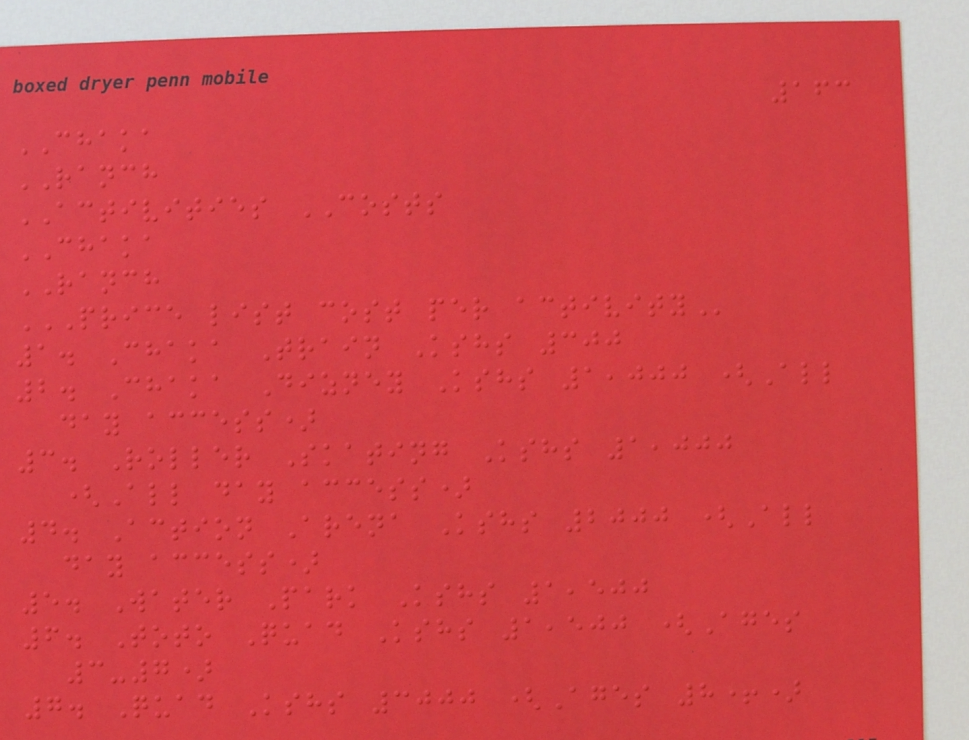163
CHAKA
RANCH
ACTIVITIES COSTS
CHAKA
RANCH
PRICE LIST COST PER ACTIVITY
1. Chaka Train Kshs 300
2. Chaka Dizney Kshs 1,000 (All
day access)
3. Roller Skating Kshs 1,000
(All day access)
4. Action Arena Kshs 2000 (All
day access)
5. Water Park Kshs 1,500
6. Toto Quad Kshs 1,500 (Ages
3-7)
7. Quad Kshs 3000 (Ages 8+)
